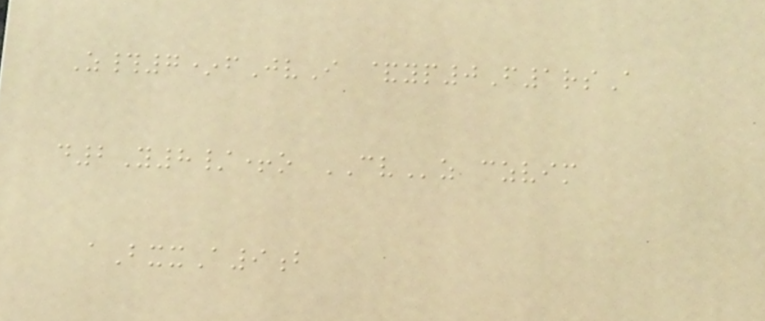Z#7*fJvI &yp0F1rsA
d2Y8/+o CVz czvim
aBxxA9b
